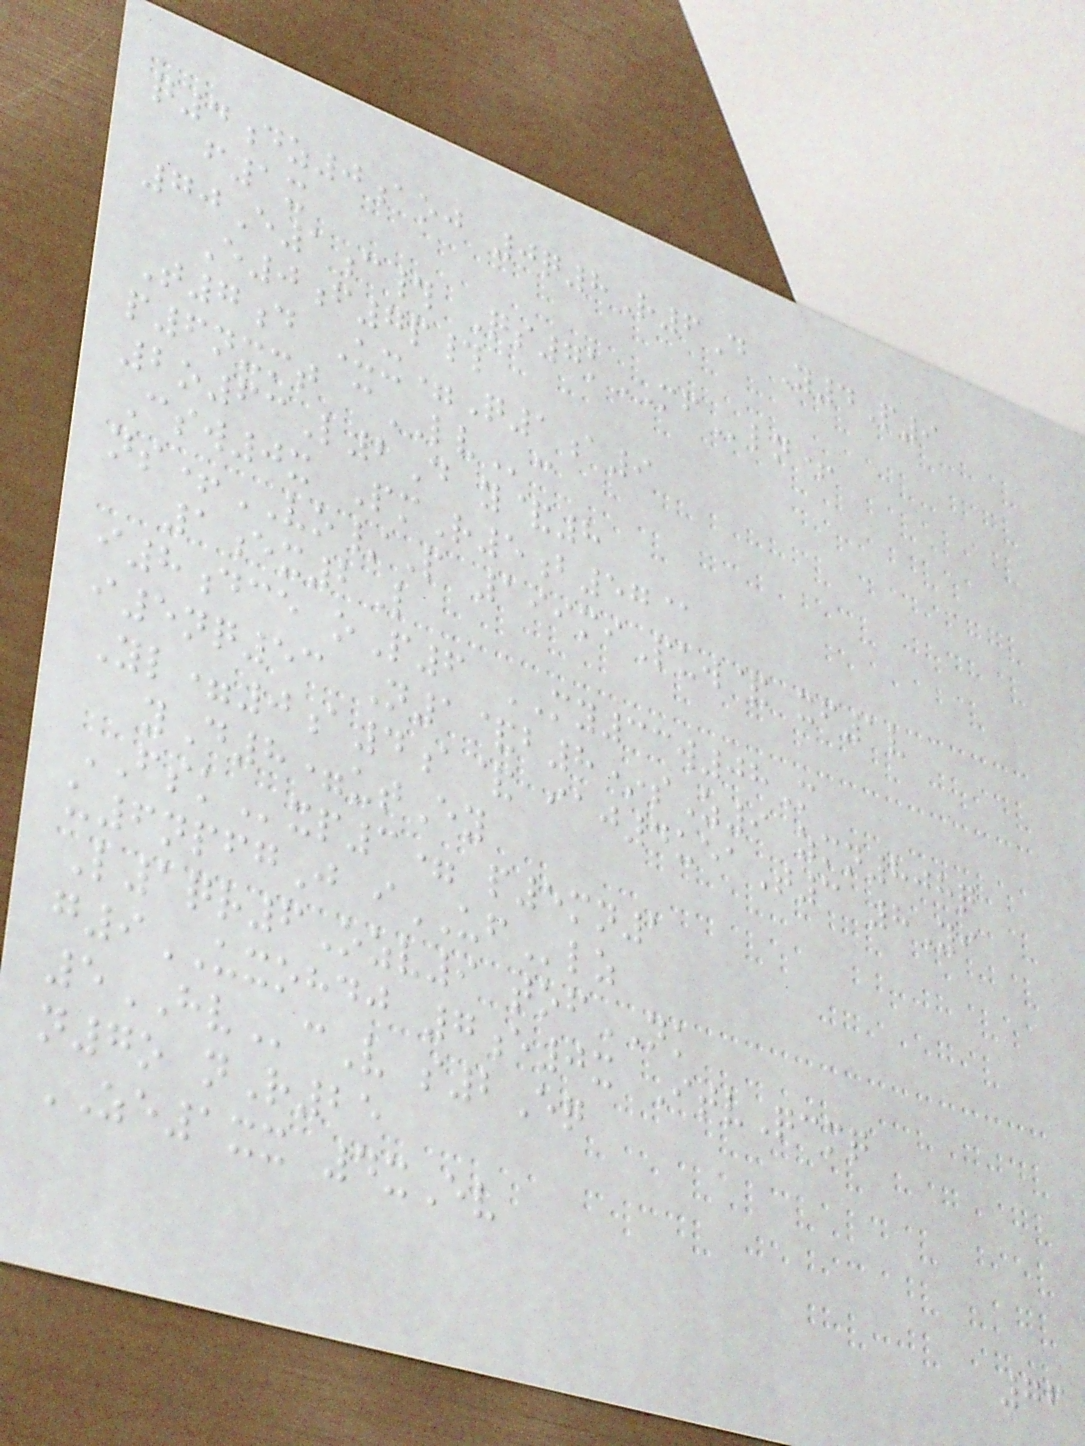q4dz0aoj 0q8R6D Y4P9
f1x
70E1c# Qs7kMFln+
E0f7p#
T7d Ux=Q1a9
p6nxmt cLVc
2o63L2D y&8
Csw0x PmR5b57@
ns+VO/P 199miPuw& xf1v
1ex2L
i8dce oP6 MY33w08M
i5nq53 N1&b8*sZ9 zmn808q
Yl=0a4a& iaj4ueaT3 8Yi
yD8=utEy
FSKxp3= p5mn1
u6npfgJ iUFlz
L1qr6Ozv9 tofNK
g9UXOHDJ 7e0x ItvQcmq
5HVcV s2Eq
n7o nR25
ZE1xx 4xEv
76
